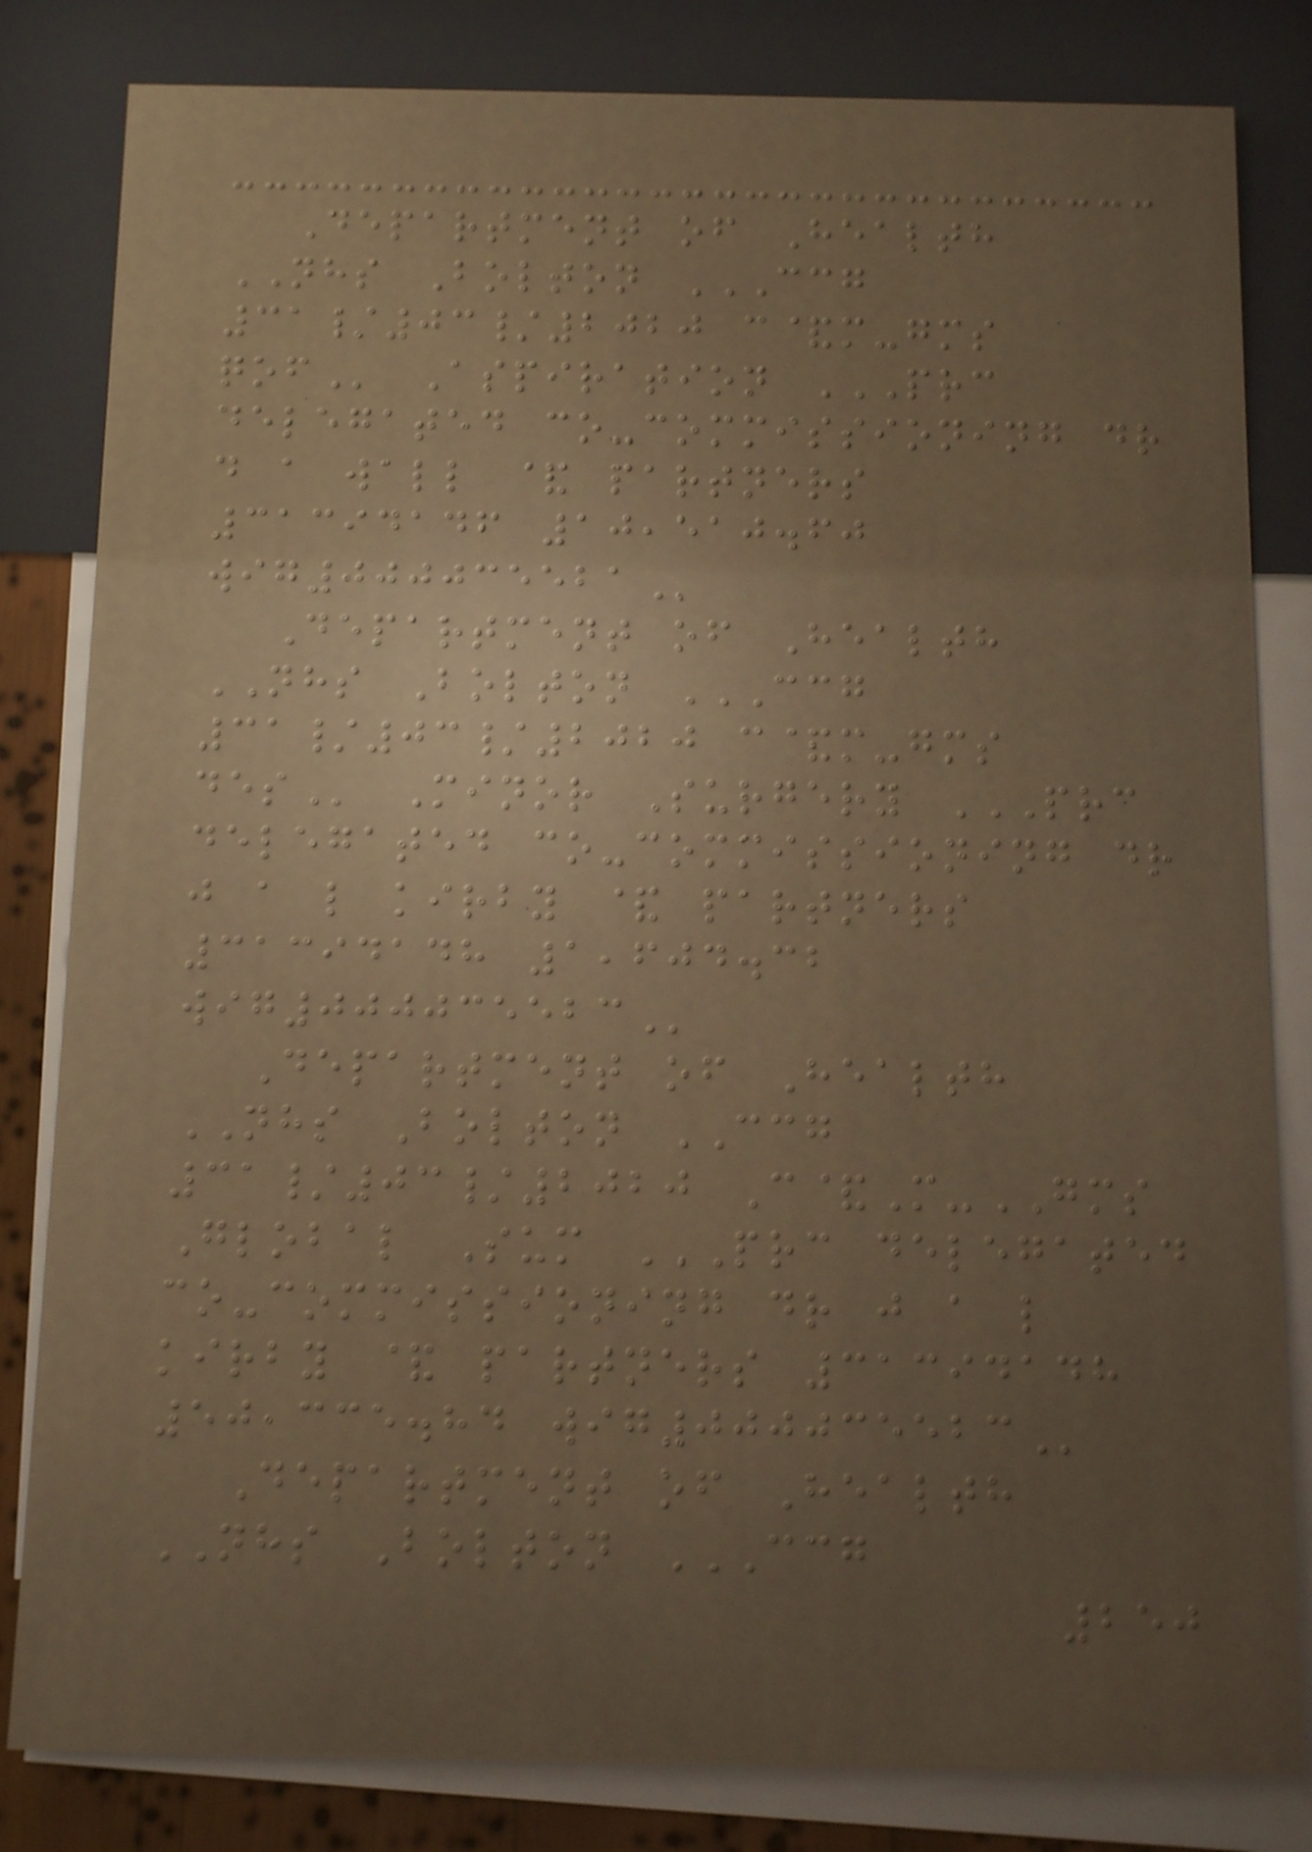Department of Health
NHS Bolton CCG
31/03/2020 C&M-GMS
QOF Aspiration PRC
DELEGATED CO-COMMISSIONING DR
D A WALL & PARTNERS
31394146 10,510.60
WIG000035521
Department of Health
NHS Bolton CCG
31/03/2020 C&M-GMS
DES Minor Surgery PRC
DELEGATED CO-COMMISSIONING DR
J A L KIRBY & PARTNERS
31394148 1,604.32
WIG000035523
Department of Health
NHS Bolton CCG
31/03/2020 C&M-GMS
Global Sum PRC DELEGATED
CO-COMMISSIONING DR J A L
KIRBY & PARTNERS 31394148
50,335.84 WIG000035523
Department of Health
NHS Bolton CCG
250
